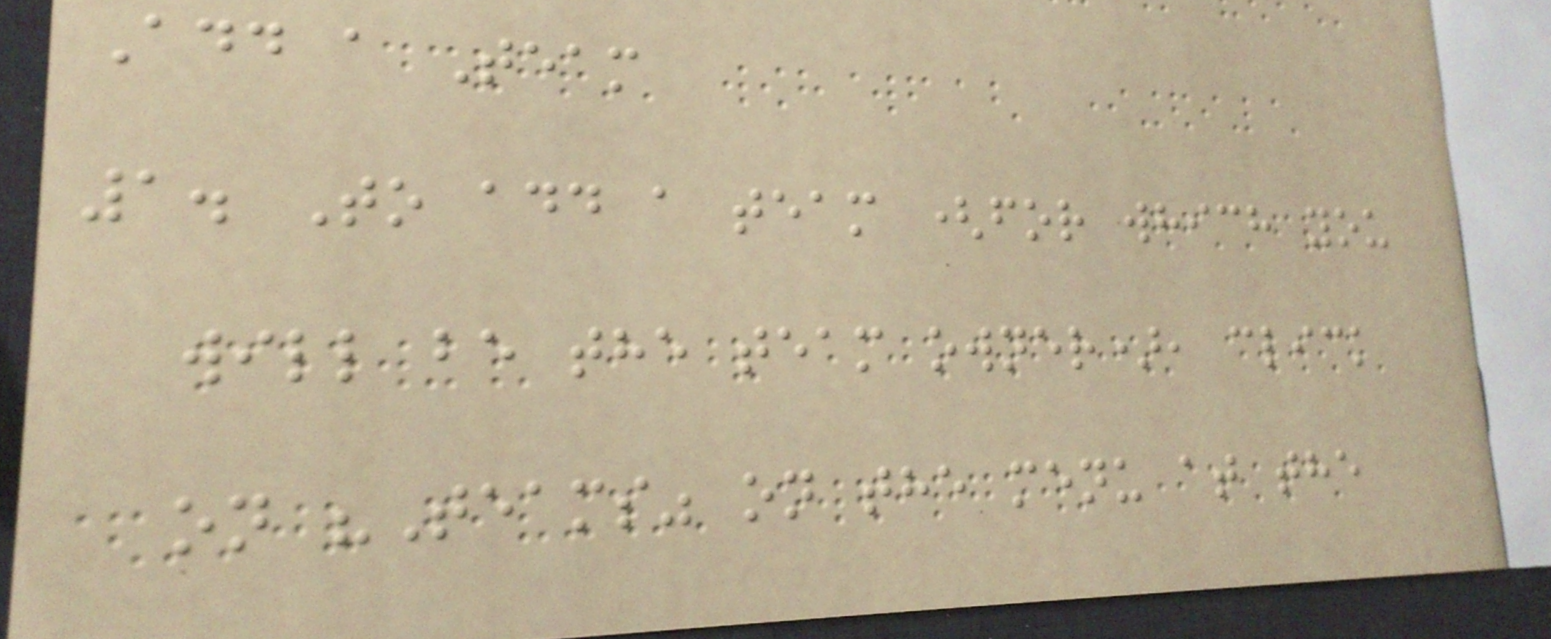Add a Team
1. To add a team (for which you
will be the team owner), click
on "Teams" on the menu at the
